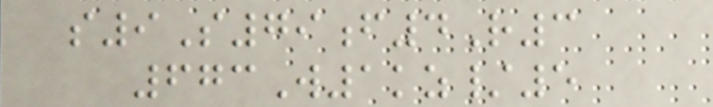s9S79f4R3
673W1kz/5
